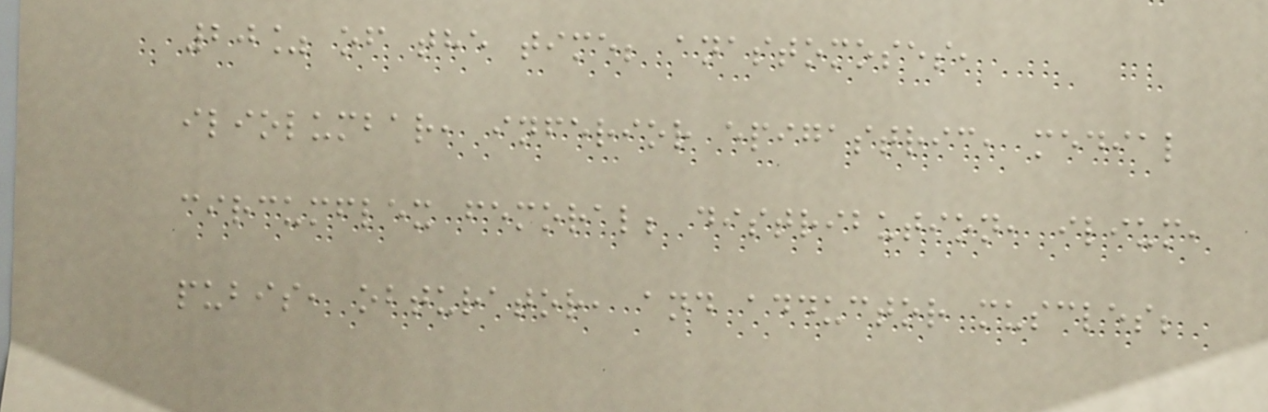20% of the time; anastomoses,
iliolumbar, inferior epigastric, medial
circumflex femoral; distribution, ilium,
pubis, obturator, and adductor muscles;
